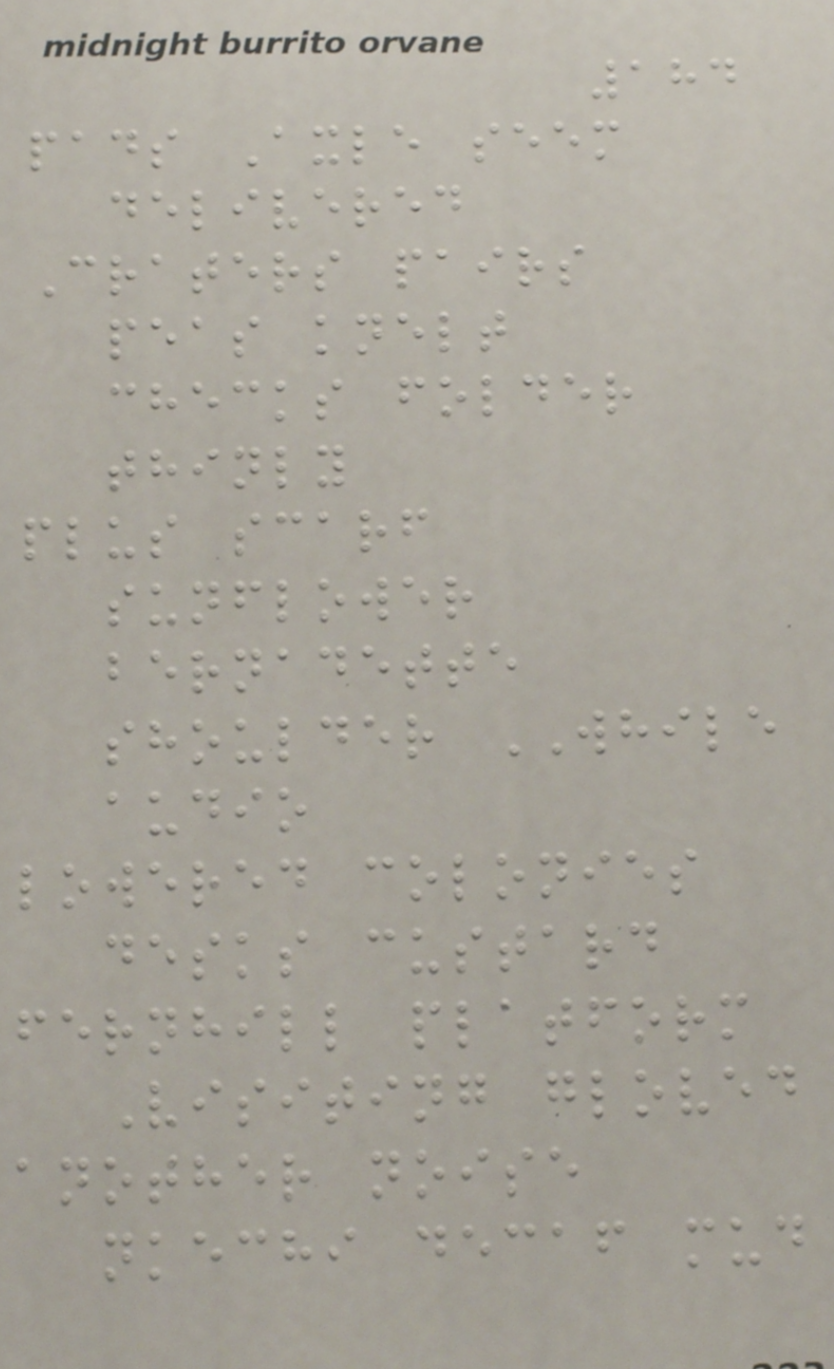184
pads Axle seem
delivered
Craters pairs
peas knelt
checks folder
thinly
plus scarf
sunflower
bernadette
shoulder WHILE
audio
lowered colonies
desks custard
fernhill platform
Visiting gloved
another noise
nkechi decaf mud
